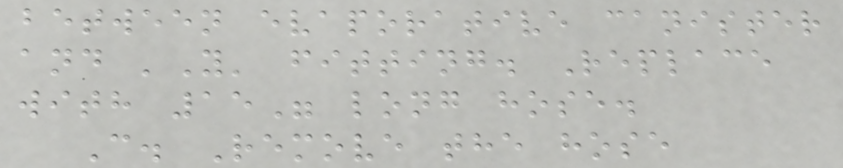between evaporative canister
and 'Y' fitting. Replace
with 15" long hose.
C. Remove the hose
